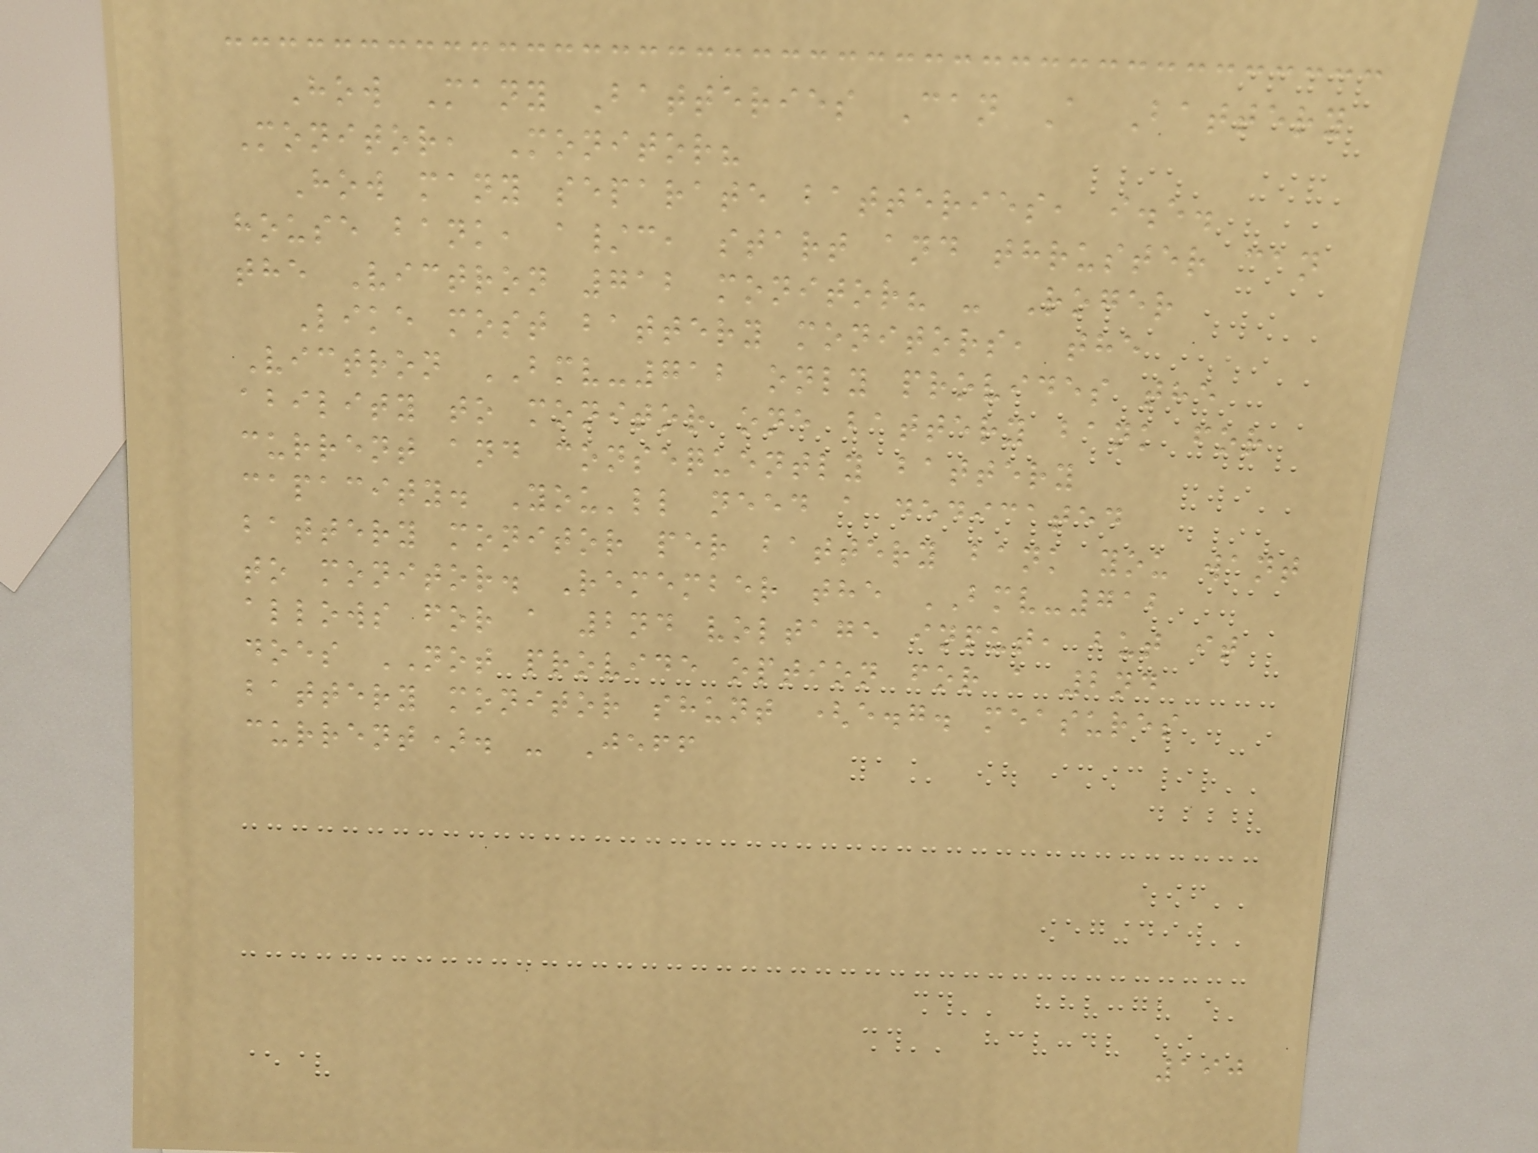How Many Batteries Can A Battery
Monitor, Monitor?
How many separate batteries, i.e.
house bank, a/c, start and thruster can
the Victron 712 monitor? - Roger
Like most battery monitors, the
Victron BMV-712 only provides the
ability to monitor one battery bank for
current and consequently battery
capacity. You'll need a dedicated
battery monitor per battery bank you want
to monitor. Remember the BMV-712
allows for a 2nd voltage input, but it
does NOT provide option for a 2nd
battery monitor shunt (e.g. measures
current). - Jeff
190
